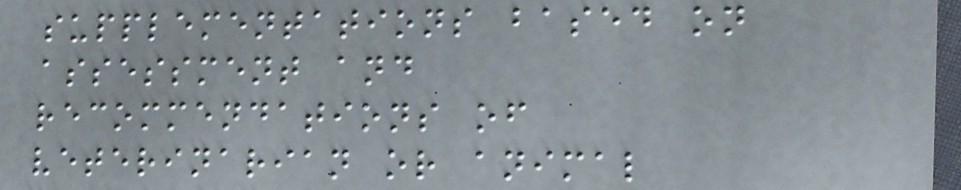supplementations based on
assessment and
recommendations of
veterinarian or animal
